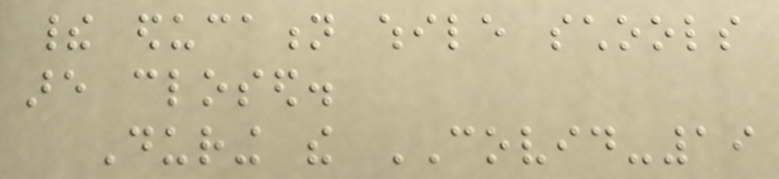their education while schools
are closed.
During the COVID-19
